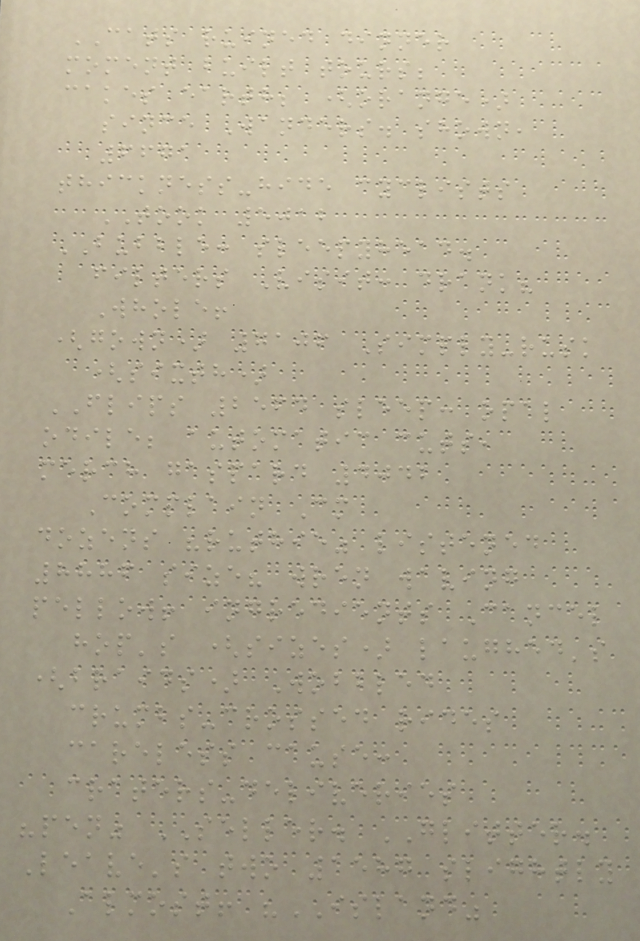CATS ruined dinner
moment built tours;
cakes earth; (orange)
since Wanders. shown,
6671
thickness-hide cyclists
TOOK 5012
BUBBLE: sleepyhead.
filters Visit: drank?
Whole!
(gown) 7106 Simply-rusk
(sixth)
FLIPS 2564 sleep: opal
odile; automatic cuts,
merch gaspard 4042
Complain Cm
dozens "ruthie" listened
8886 size? wren waving
pellow! ingredients Cancel
hop's (sizes) laughed's
(braids) Wobbled
crumbs-crossed rides
careless cause:
craters-deliveries
"pen" SELLER. GLITTER.
Leave's two 1587 slightly
Almost! "ISLAND"
